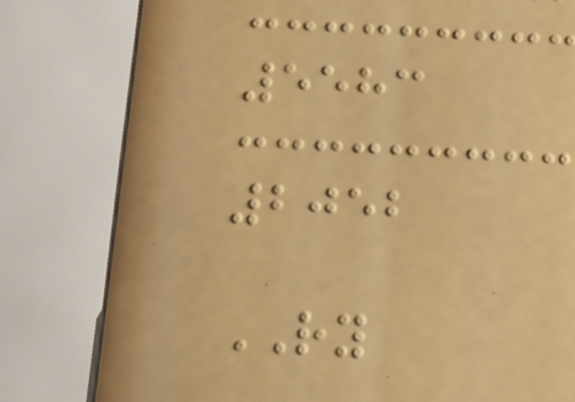5583
2052
RY
